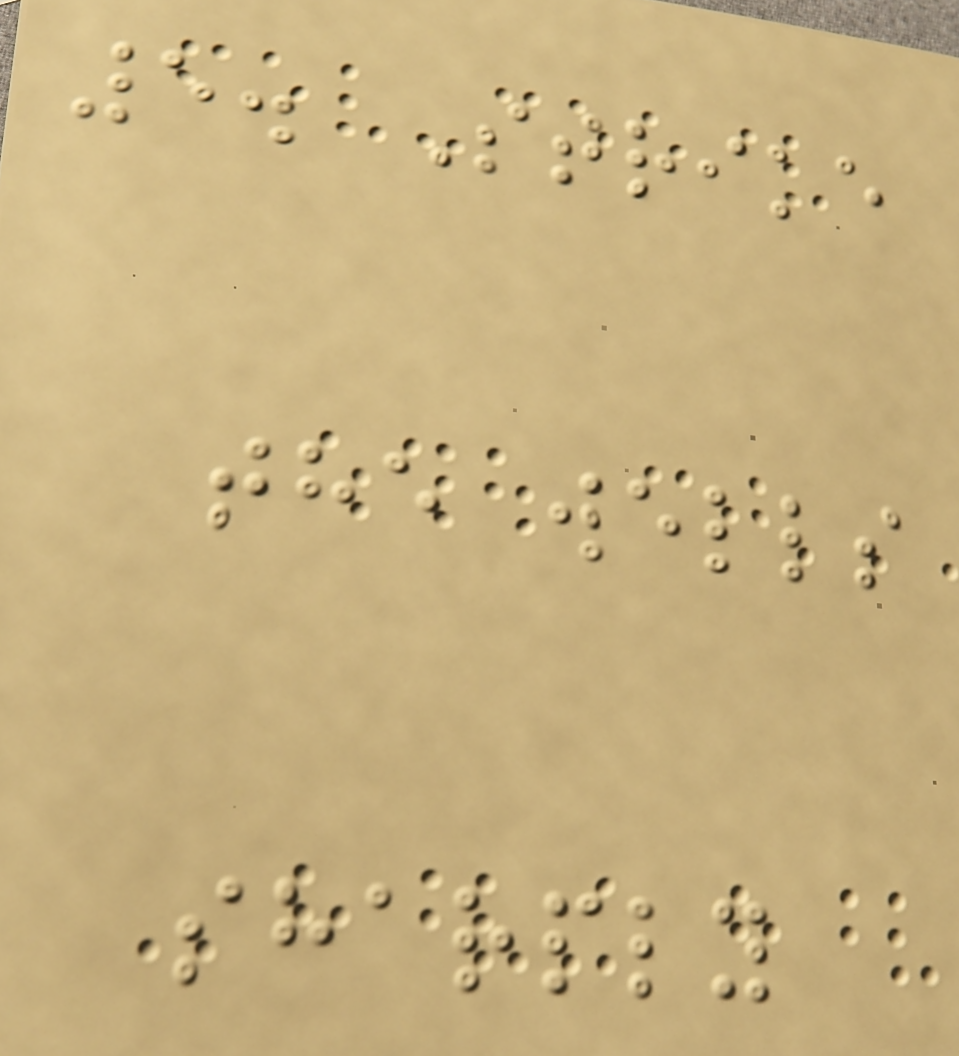5. Strike
the wells
sharply
